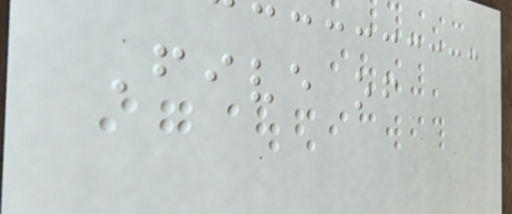Five of
